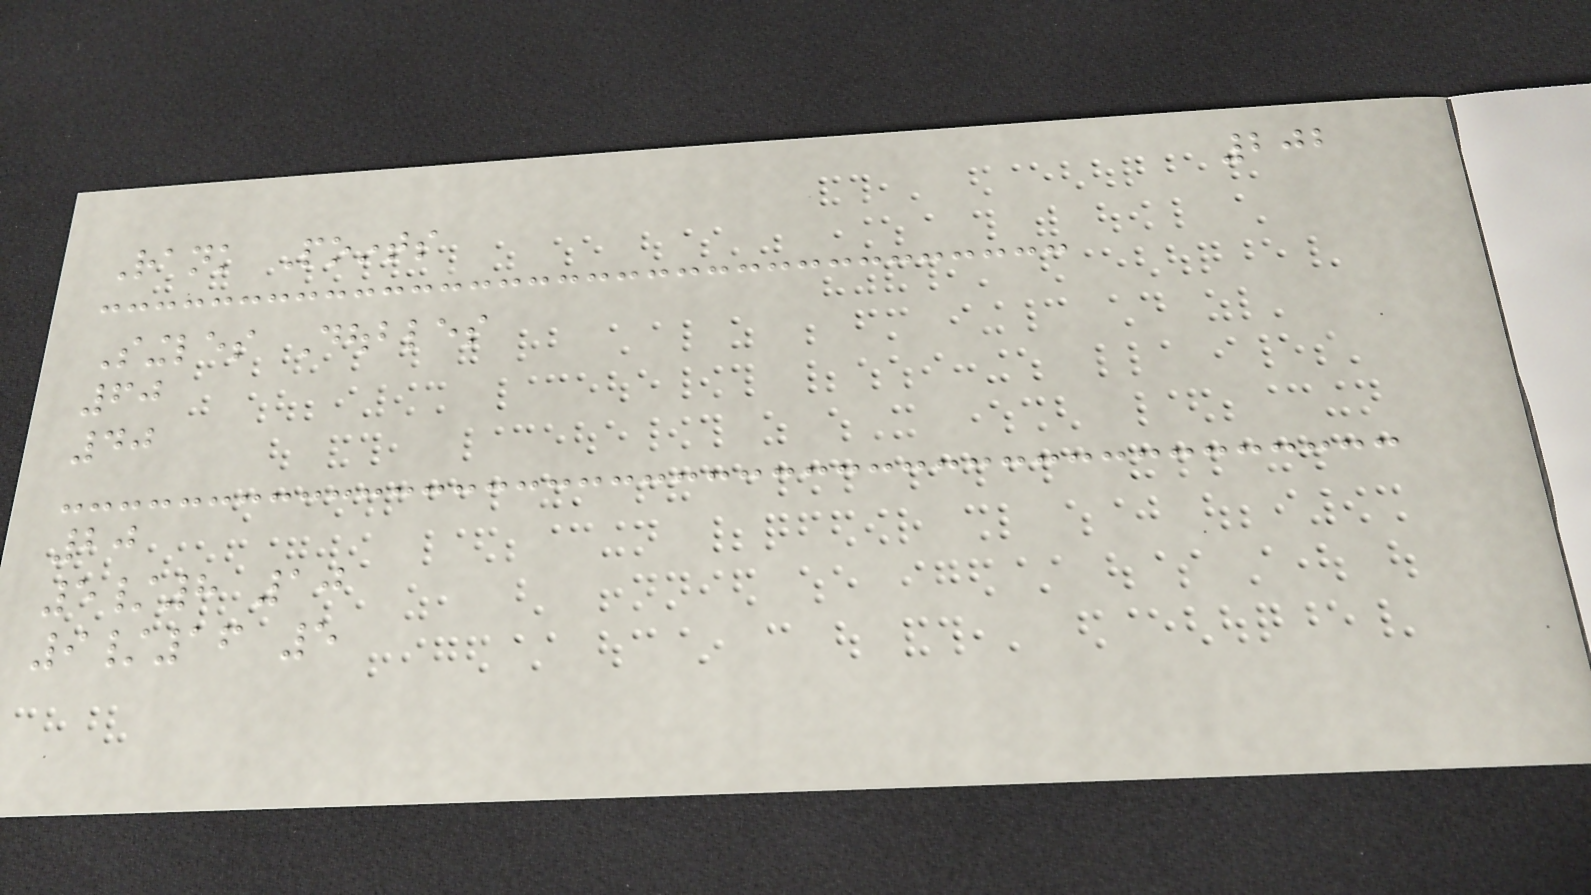202
Rank Points
Singles Doubles
60
40
20
5/8 10
9/16 5
